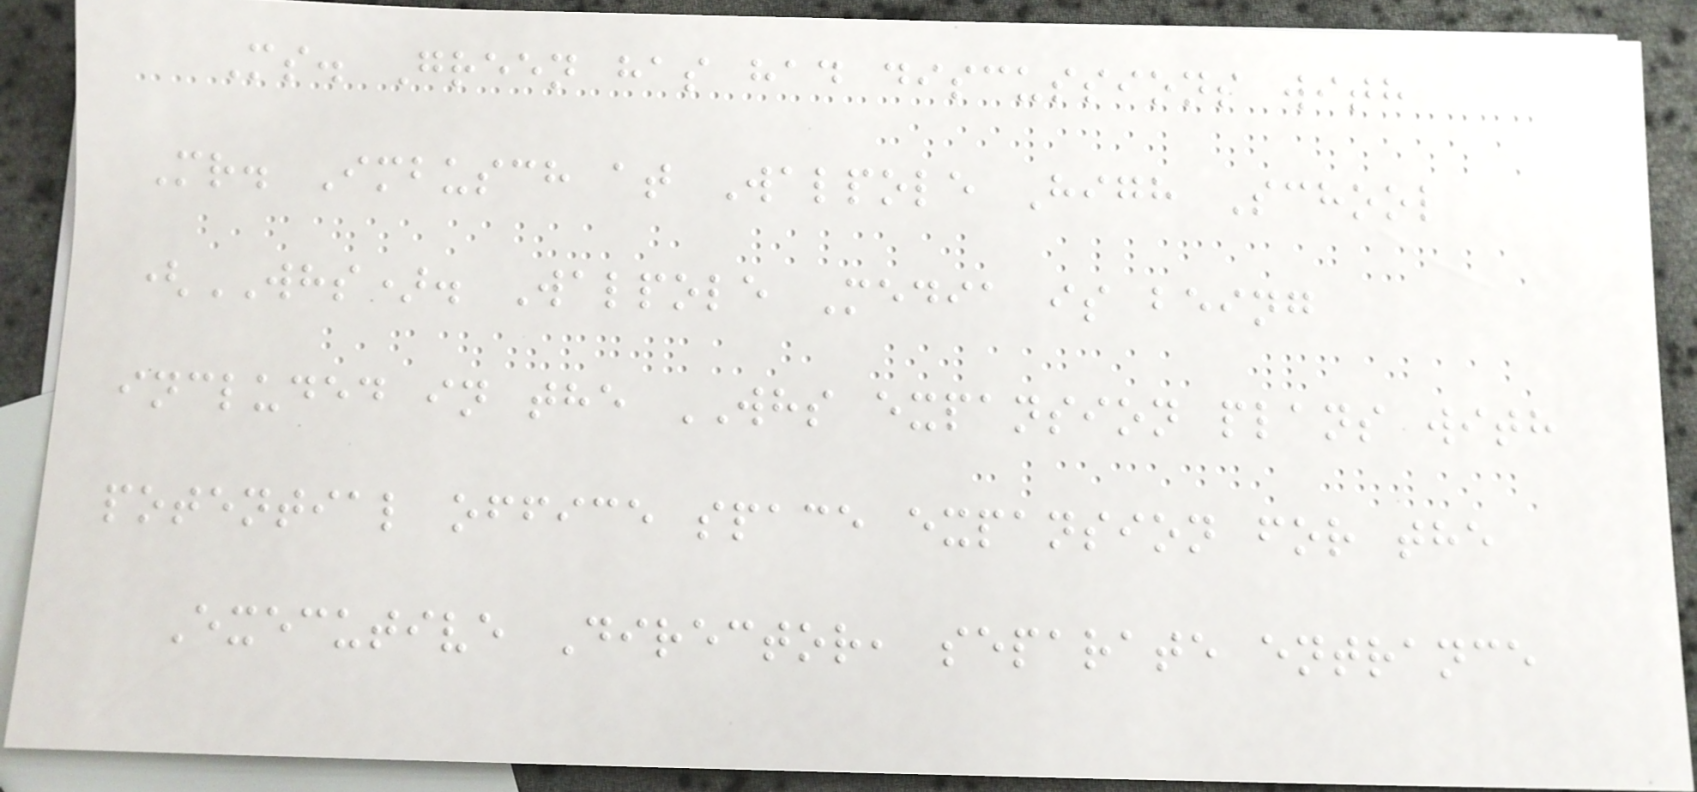Ms. Green has had discussions with
Mr. Imbusch at Walpole High School
(WHS). Walpole Media is being
included in the WHS expansion plans with
potential office space expansion for the
Executive Director, separate entrance
